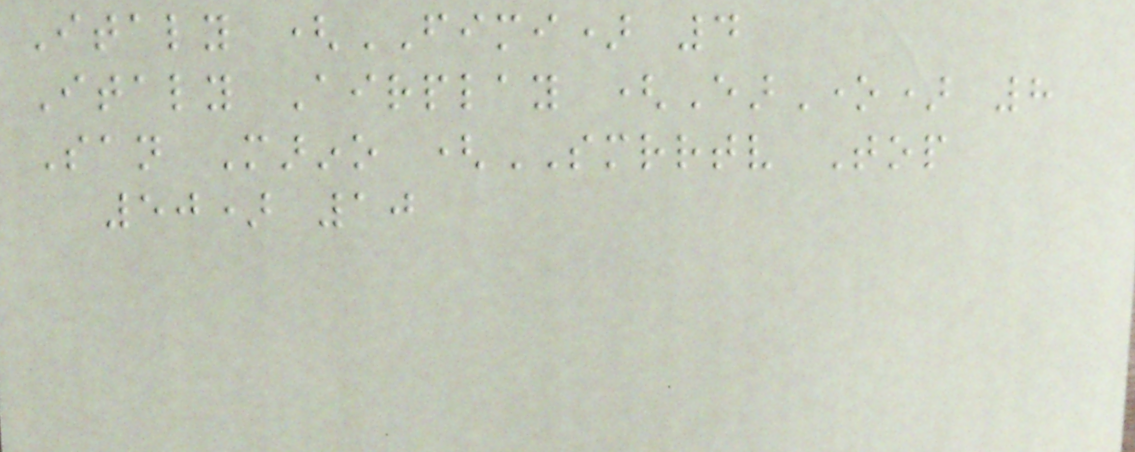Italy (FIMI) 4
Italy Airplay (EarOne) 8
San Marino (SMRRTV Top
50) 10
